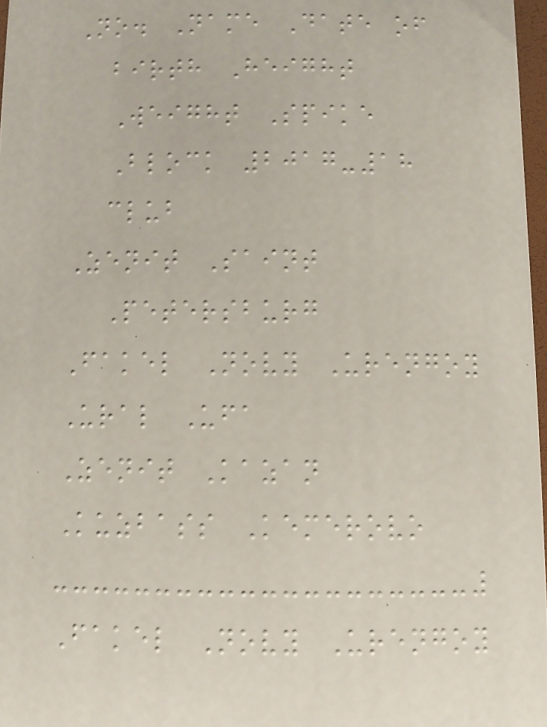No. Name Date of
birth Height
Weight Spike
Block 2017-18
club
Zenit Saint
Petersburg
Fakel Novy Urengoy
Ural Ufa
Zenit Kazan
Kuzbass Kemerovo
Fakel Novy Urengoy
